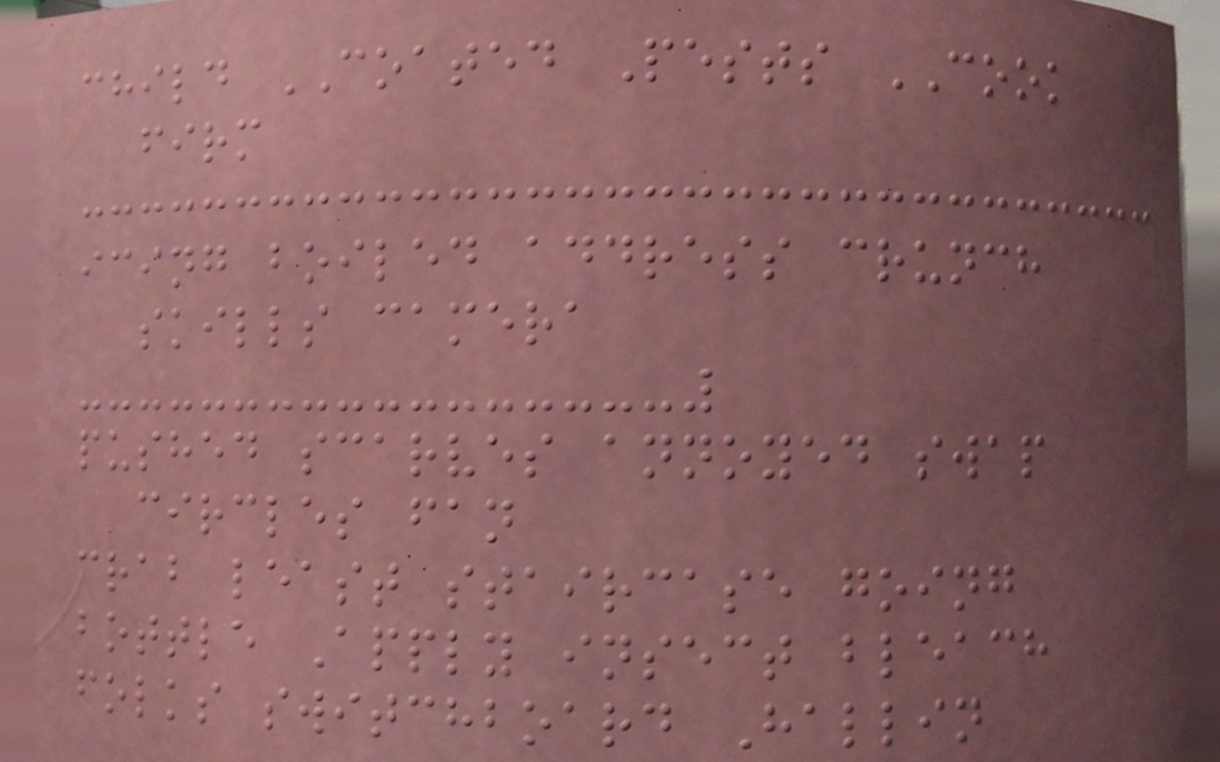child COATED Pests COOK
firm
icing boiled address crunch
skills camera
pushed scarves annoyed swap
circles fan
crab least staircase going
bottle Apply insect bleach
folks switchboard Hallin
